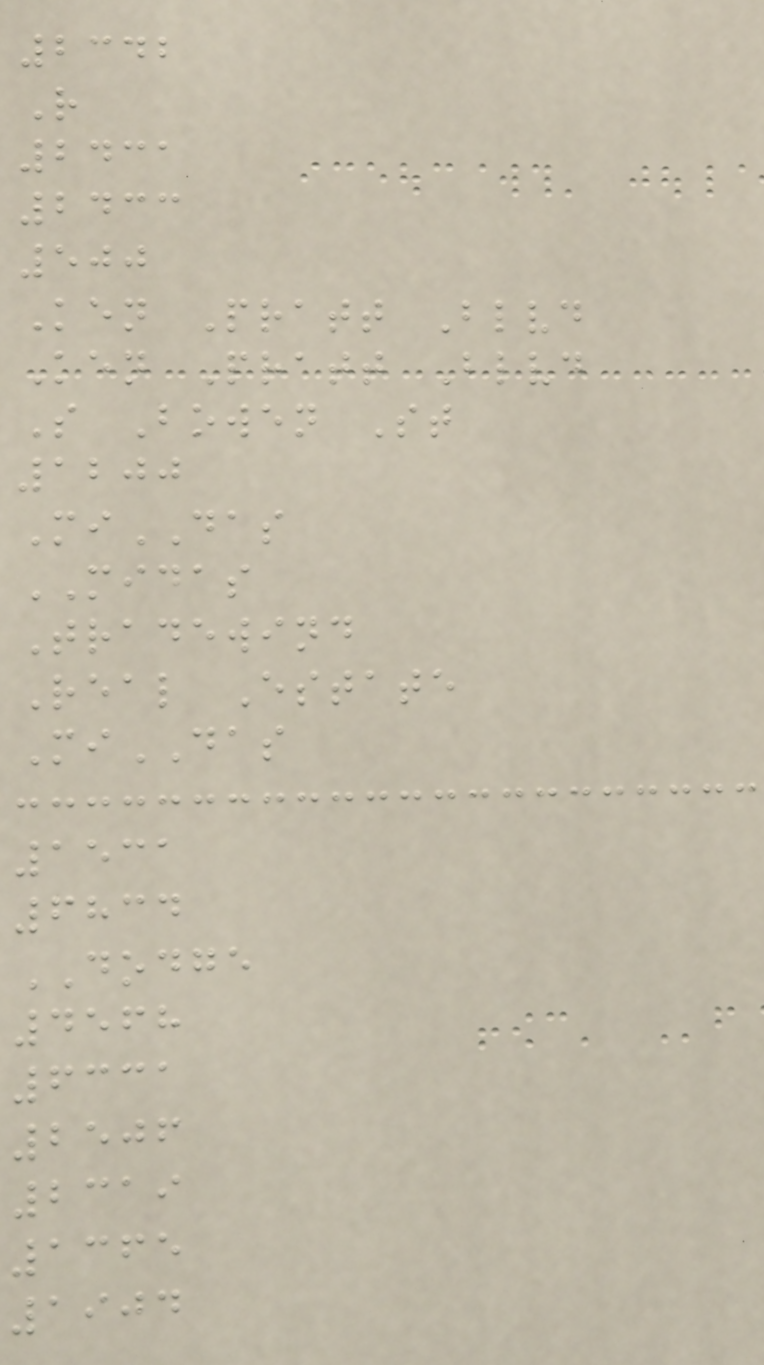2342
R
2431
2433
500
Ken Pratt Blvd
Ken Pratt Blvd
S Bowen St
1200
MiDAS
MIDAS
Tradewind
Real Estate
MiDAS
1531
6834
DODGE
4568
6331
2506
2319
1365
1904
